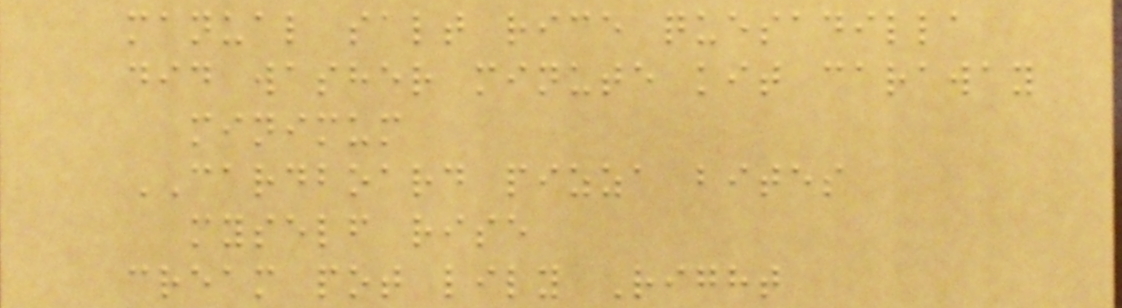manual salt rice quesadilla
did washer minute kit caraway
minimum
CARDBOARD pizza bites
myself rise
cream pot lily Right
